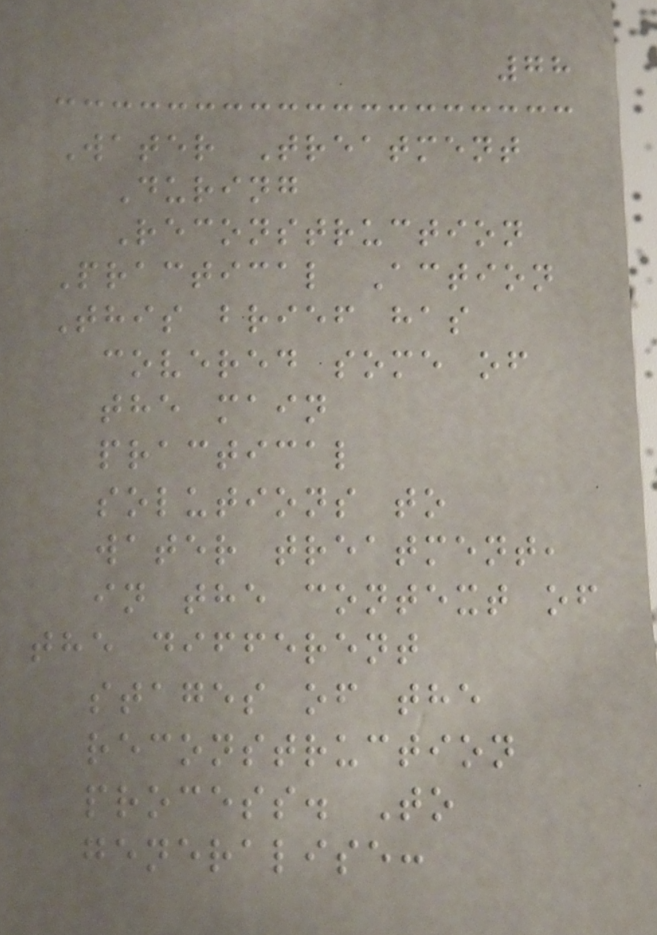78
Water Treatment
During
Reconstruction
Practical Action
This brief has
covered some of
the main
practical
solutions to
water treatment,
in the context of
the different
stages of the
reconstruction
process. To
generalise:
